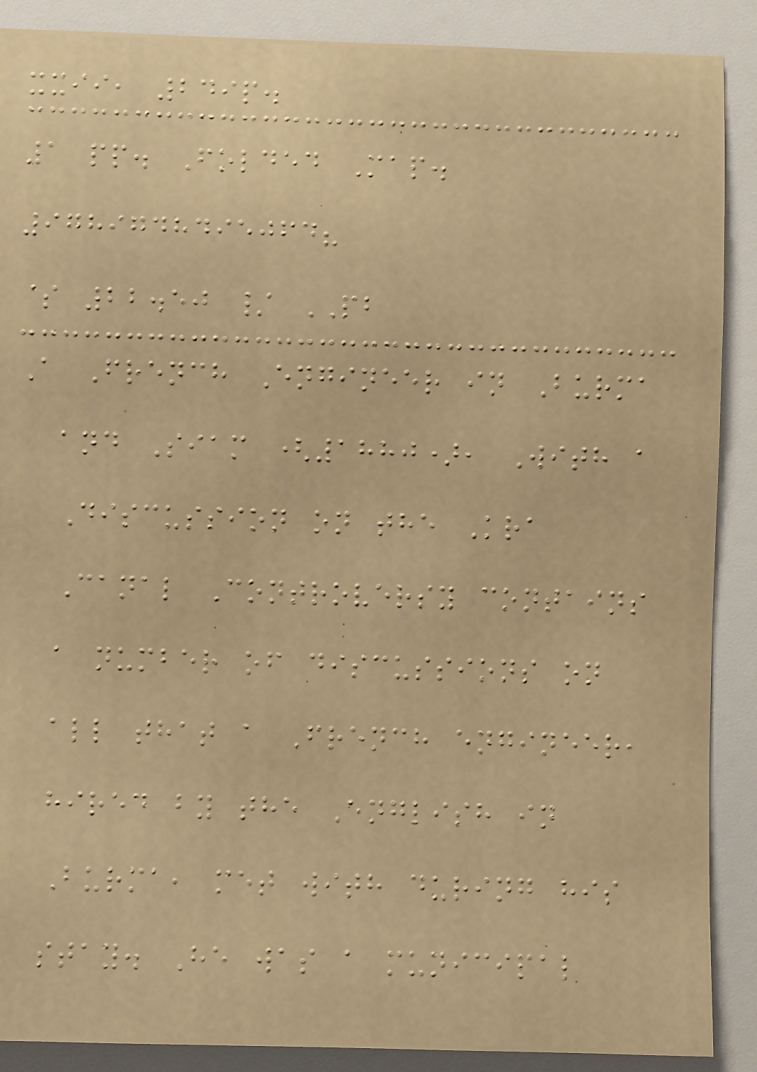xxii, 249p.
1 pp. Folded Map.
9789748495064?
$ 22.50 / PB
A French Engineer in Burma
and Siam (1880), With a
Discussion on the Kra
Canal Controversy contains
a number of discussions on
all that a French engineer,
hired by the English in
Burma, met with during his
stay. He was a municipal
